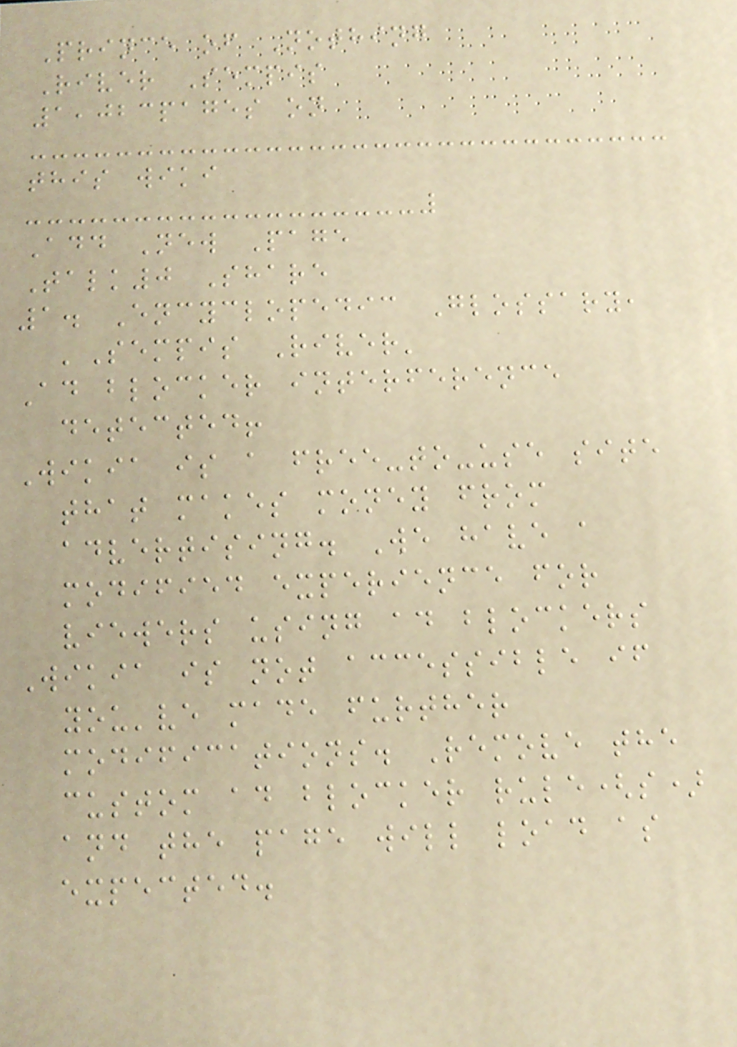Prince of Nothing
River Sempis
1,023pages on
this wiki
Add New Page
Talk0 Share
1. Encyclopedic Glossary,
'Sempis River'
Ad blocker interference
detected!
Wikia is a free-to-use site
that makes money from
advertising. We have a
modified experience for
viewers using ad blockers
Wikia is not accessible if
you've made further
modifications. Remove the
custom ad blocker rule(s)
and the page will load as
expected.
